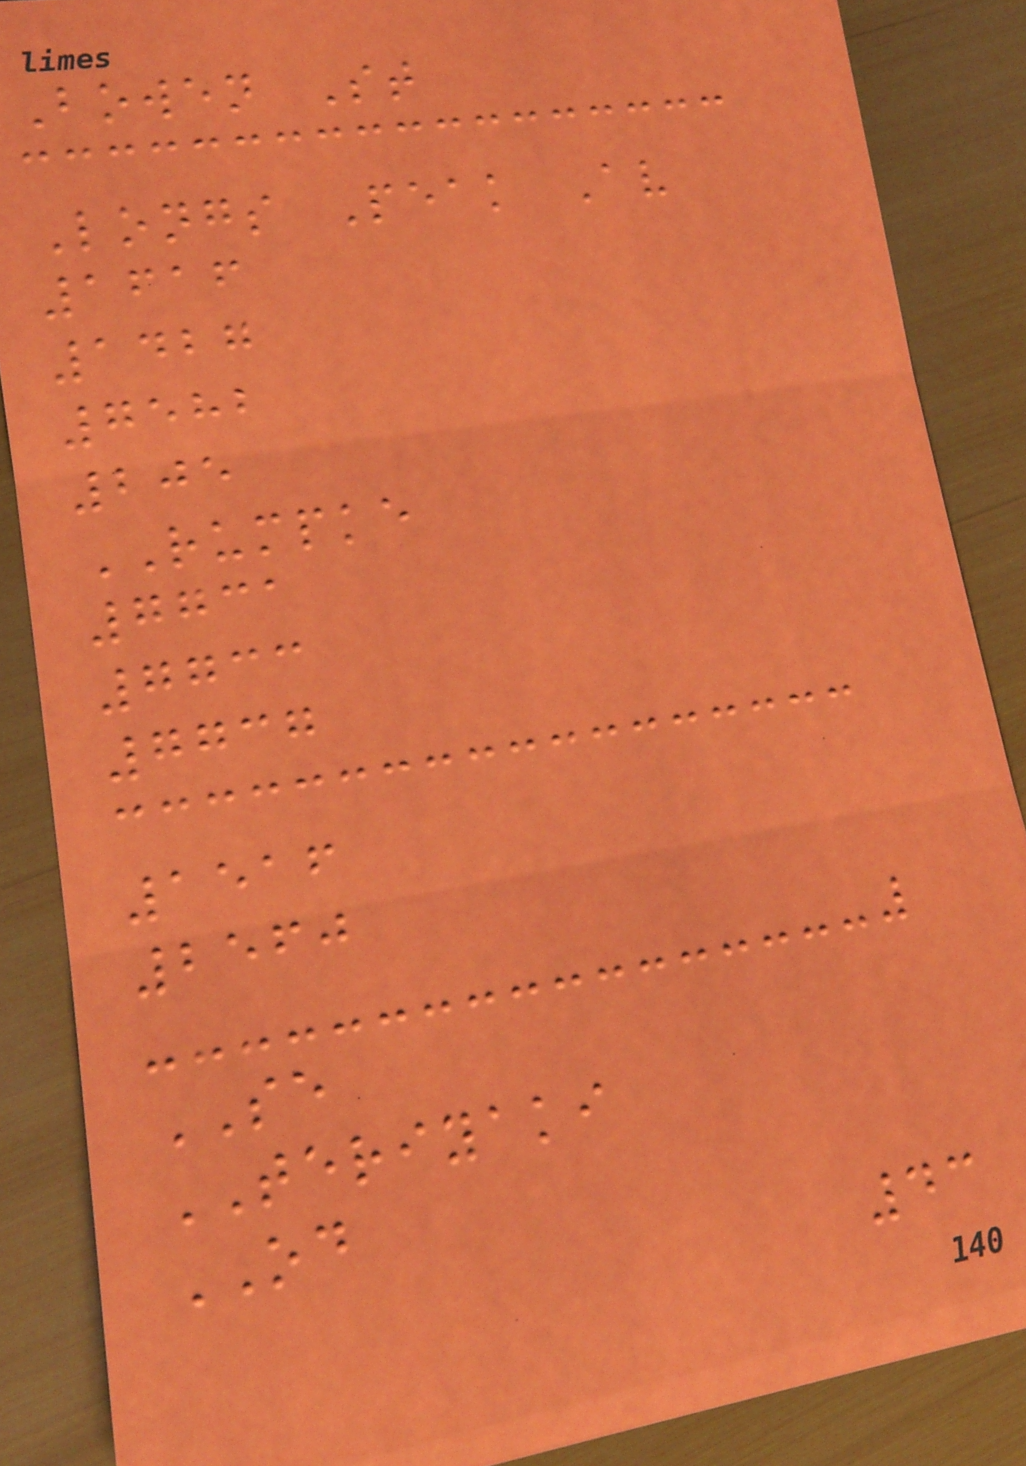Bowen St
Longs Peak Av
1616
1427
7582
205
RUMPKE
7731
7733
7737
1516
2560
SE
TERIYAKI
OD
43
